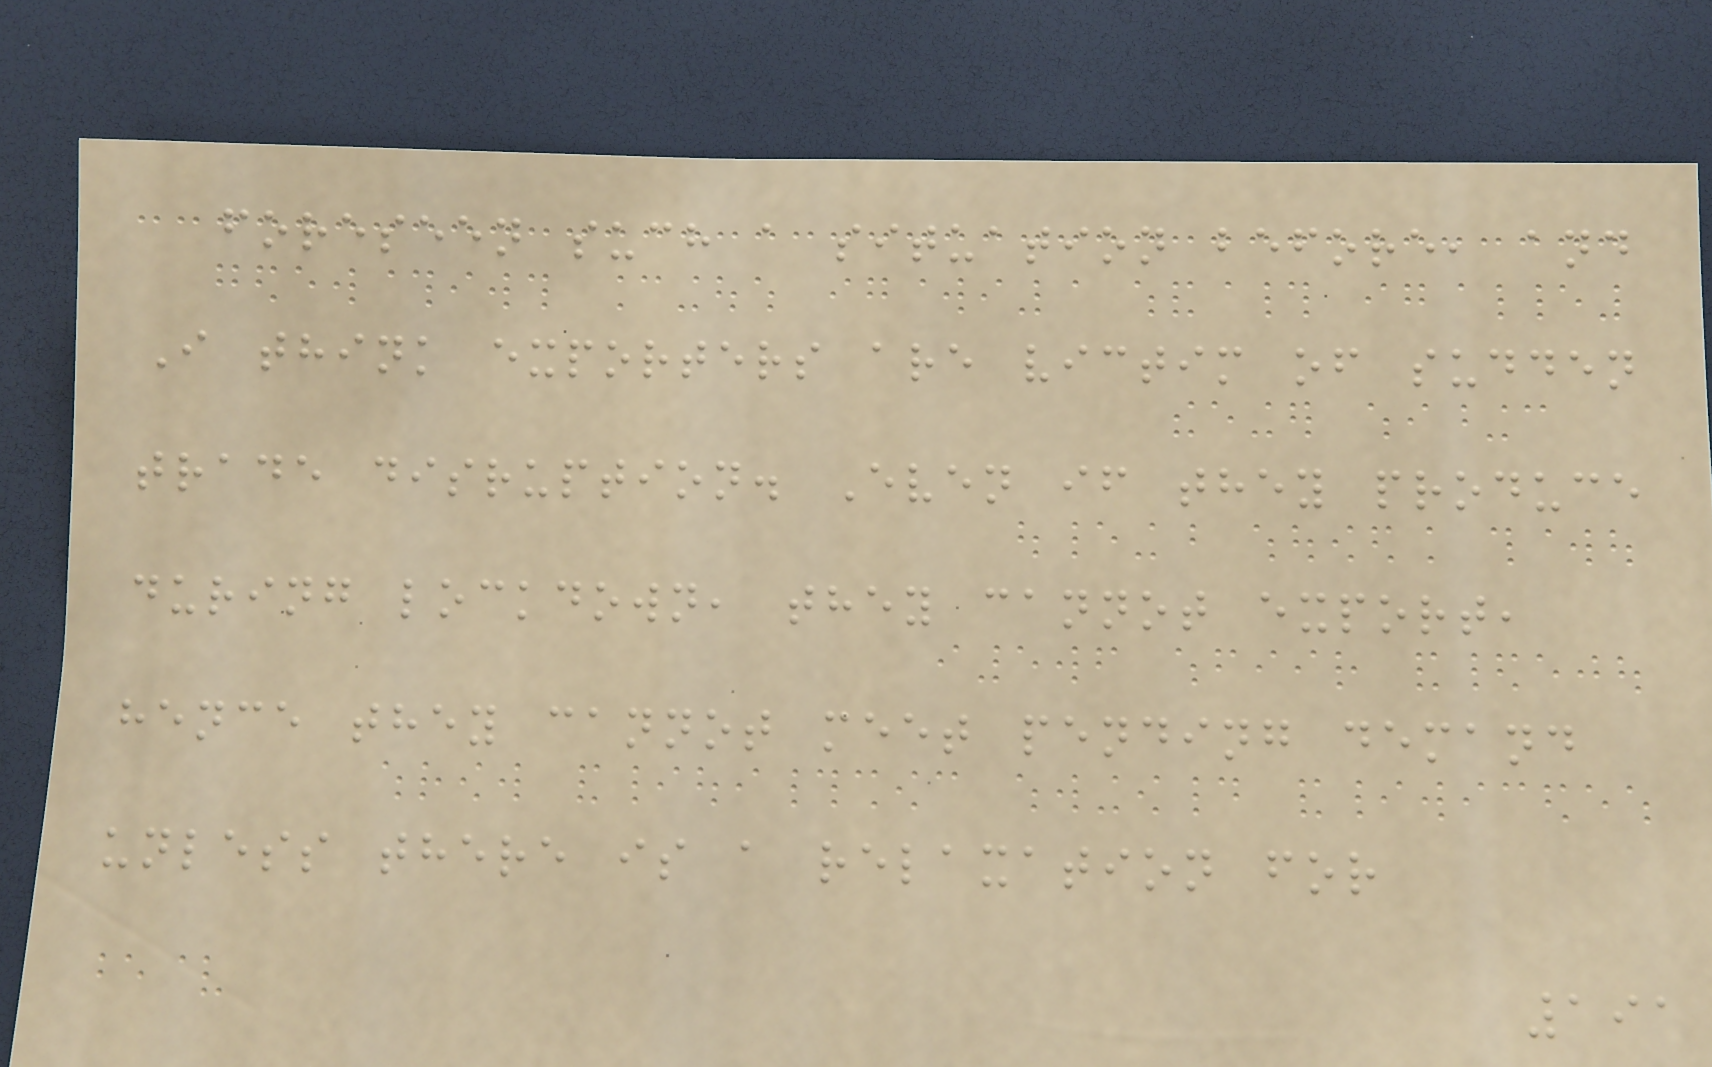foreseen such a situation before, and
I think exporters are victim of sudden
trade disruption. Even if they produce
during lockdown, they cannot export,
hence they cannot meet pending demand
unless there is a relaxation for
191
